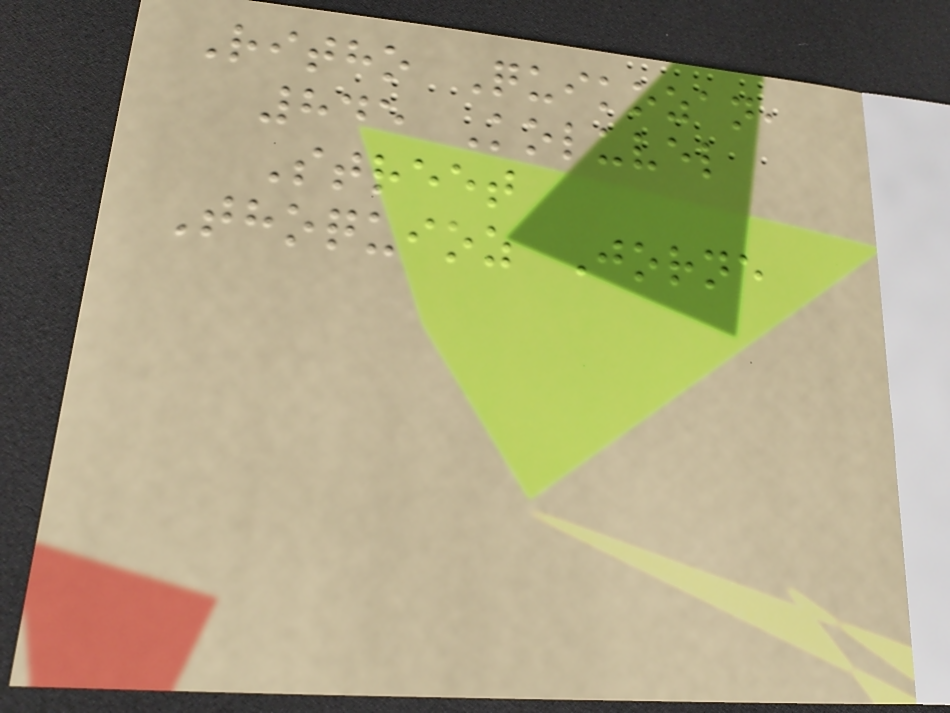Ritho Quikozan,
845 Koluvel
Street
Thoquioz Jorne
